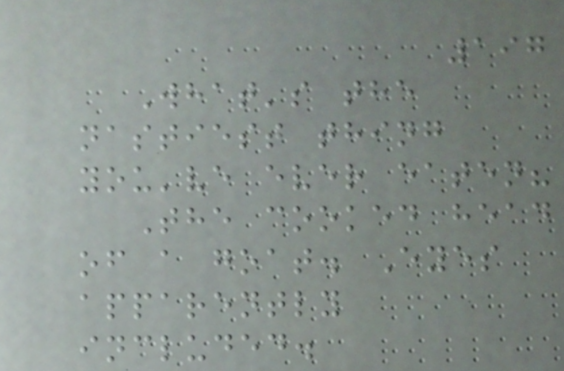197
What's the
nastiest thing
you've ever eaten?
The cooked head
of a goat. Eyes
apparently
included.
